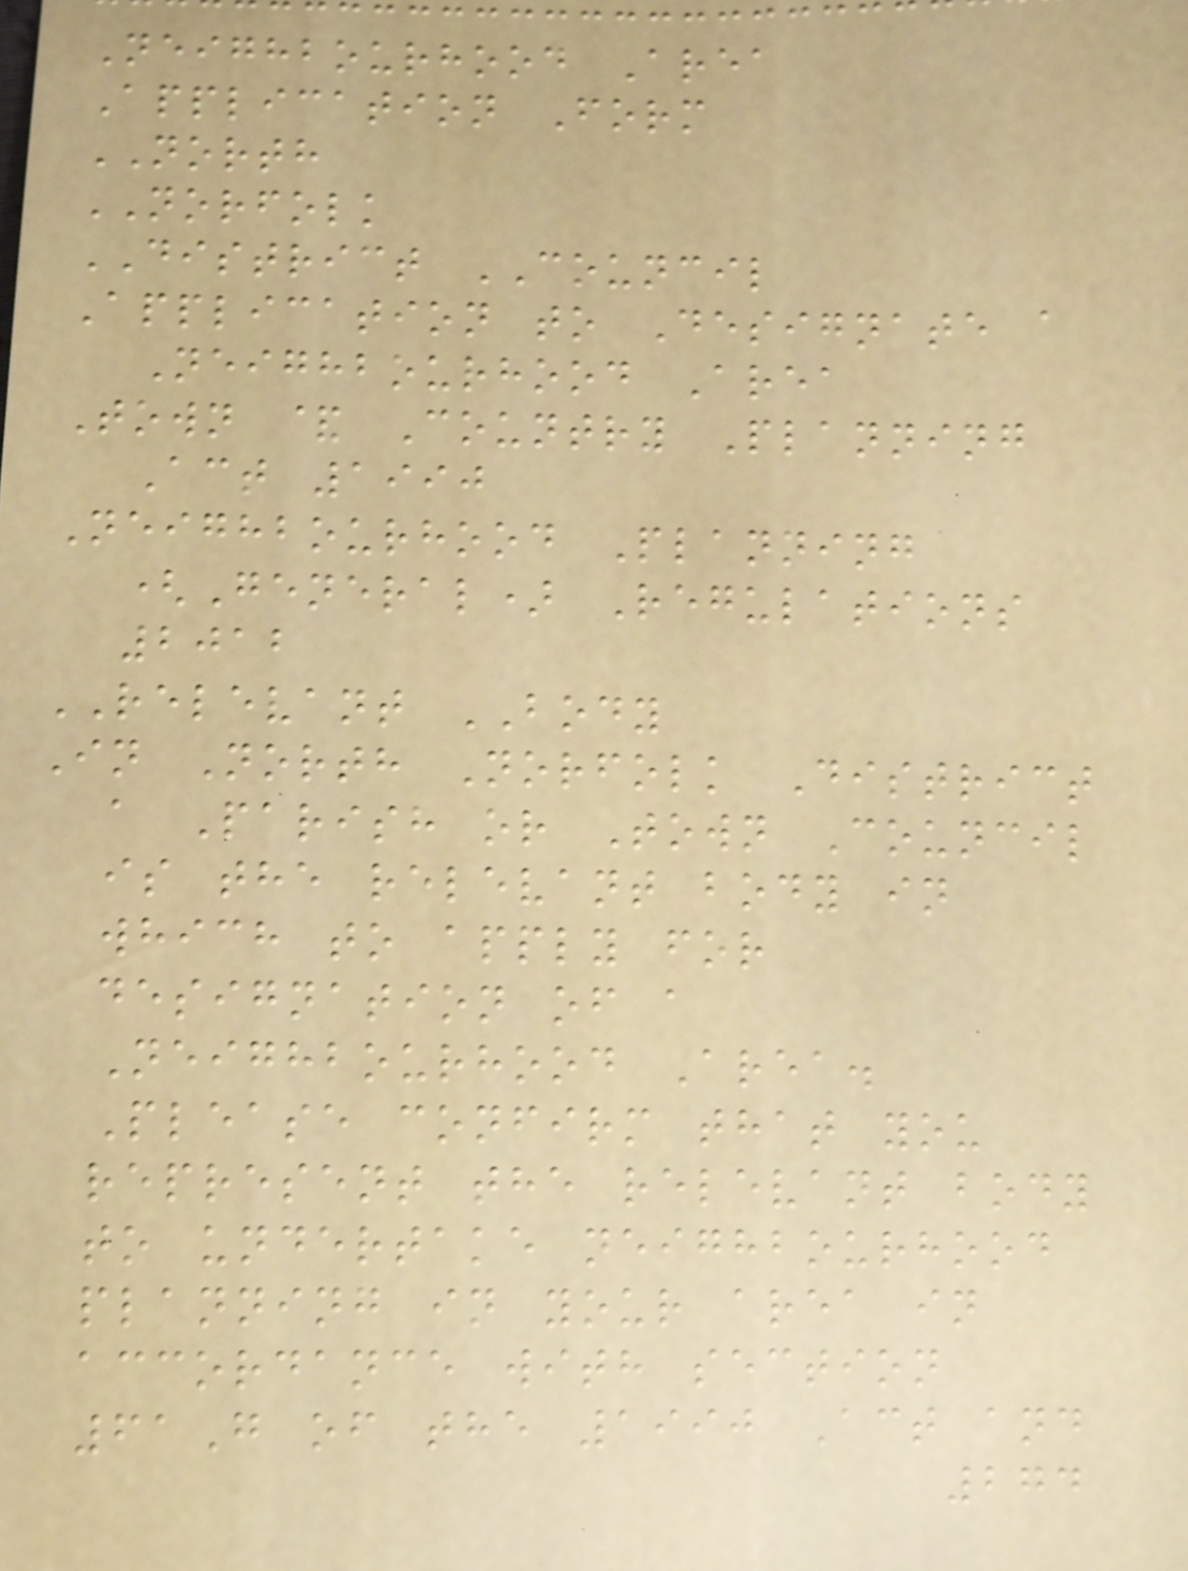Neighbourhood Area
Application Form
NORTH
NORFOLK
DISTRICT COUNCIL
Application to Designate a
Neighbourhood Area
Town & Country Planning
Act 1990
Neighbourhood Planning
(General) Regulations
2012
RELEVANT BODY
In North Norfolk District
a Parish or Town Council
is the relevant body in
which to apply for
designation of a
Neighbourhood Area.
Please confirm that you
represent the relevant body
to undertake neighbourhood
planning in your area in
accordance with section
61G of the 1990 Act and
274
